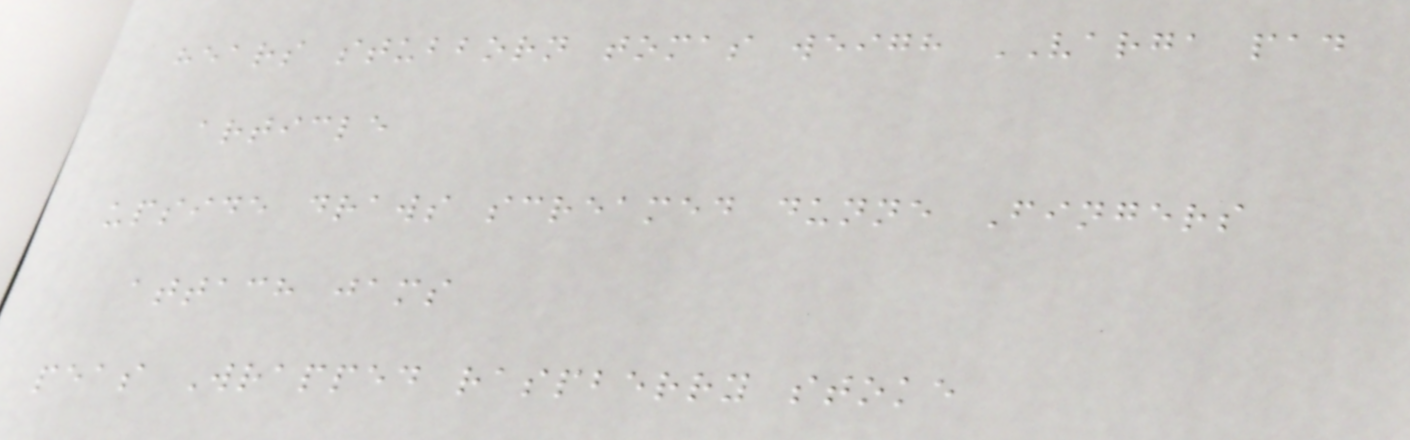hears stubborn tomas weigh VARGA pad
article
upside draws screamed dunne Fingers
attach jams
peas Wrapped raspberry stoke
